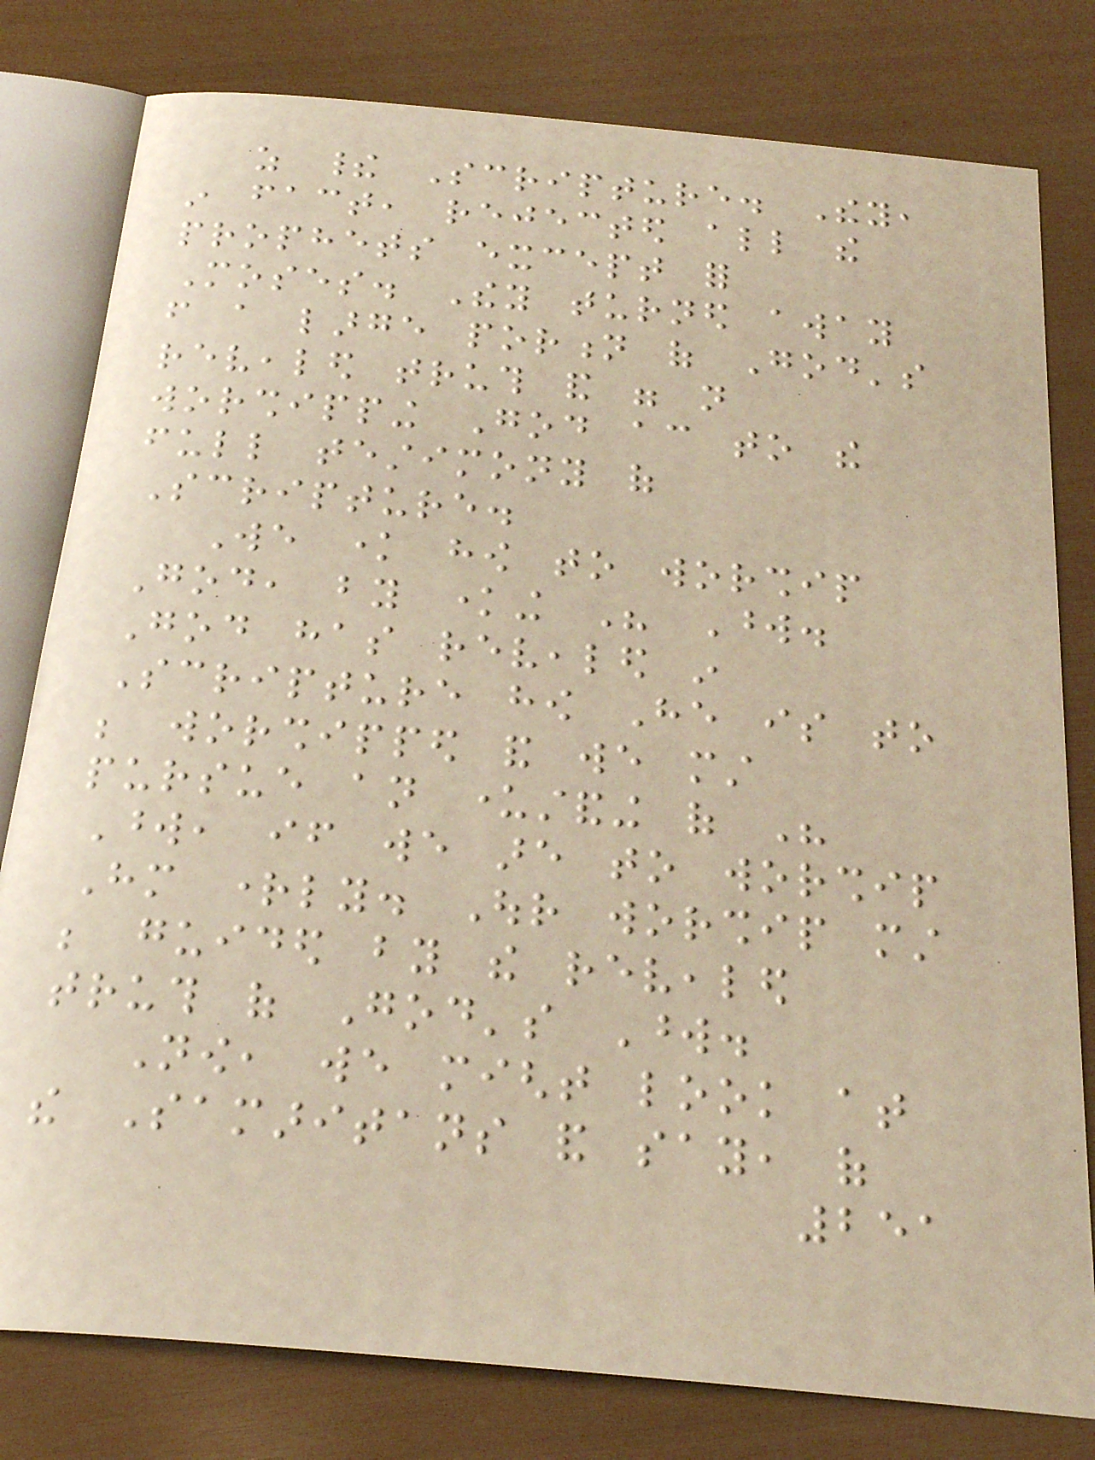as their Scripture. They,
in fact, rejected all the
prophets except for
Moses. They turned away
from a large portion of God's
revealed truth and were not
worshipping God according to the
full testimony of
Scripture.
We know how to worship
God, by knowing His Word.
God has revealed in
Scripture how He is to
be worshipped and we must
pursue an understanding of His
Word, if we are to worship
Him rightly. Our worship must
be guided by the revealed
truth of God's Word.
Now, we might look at
the Samaritans and say, of
251
